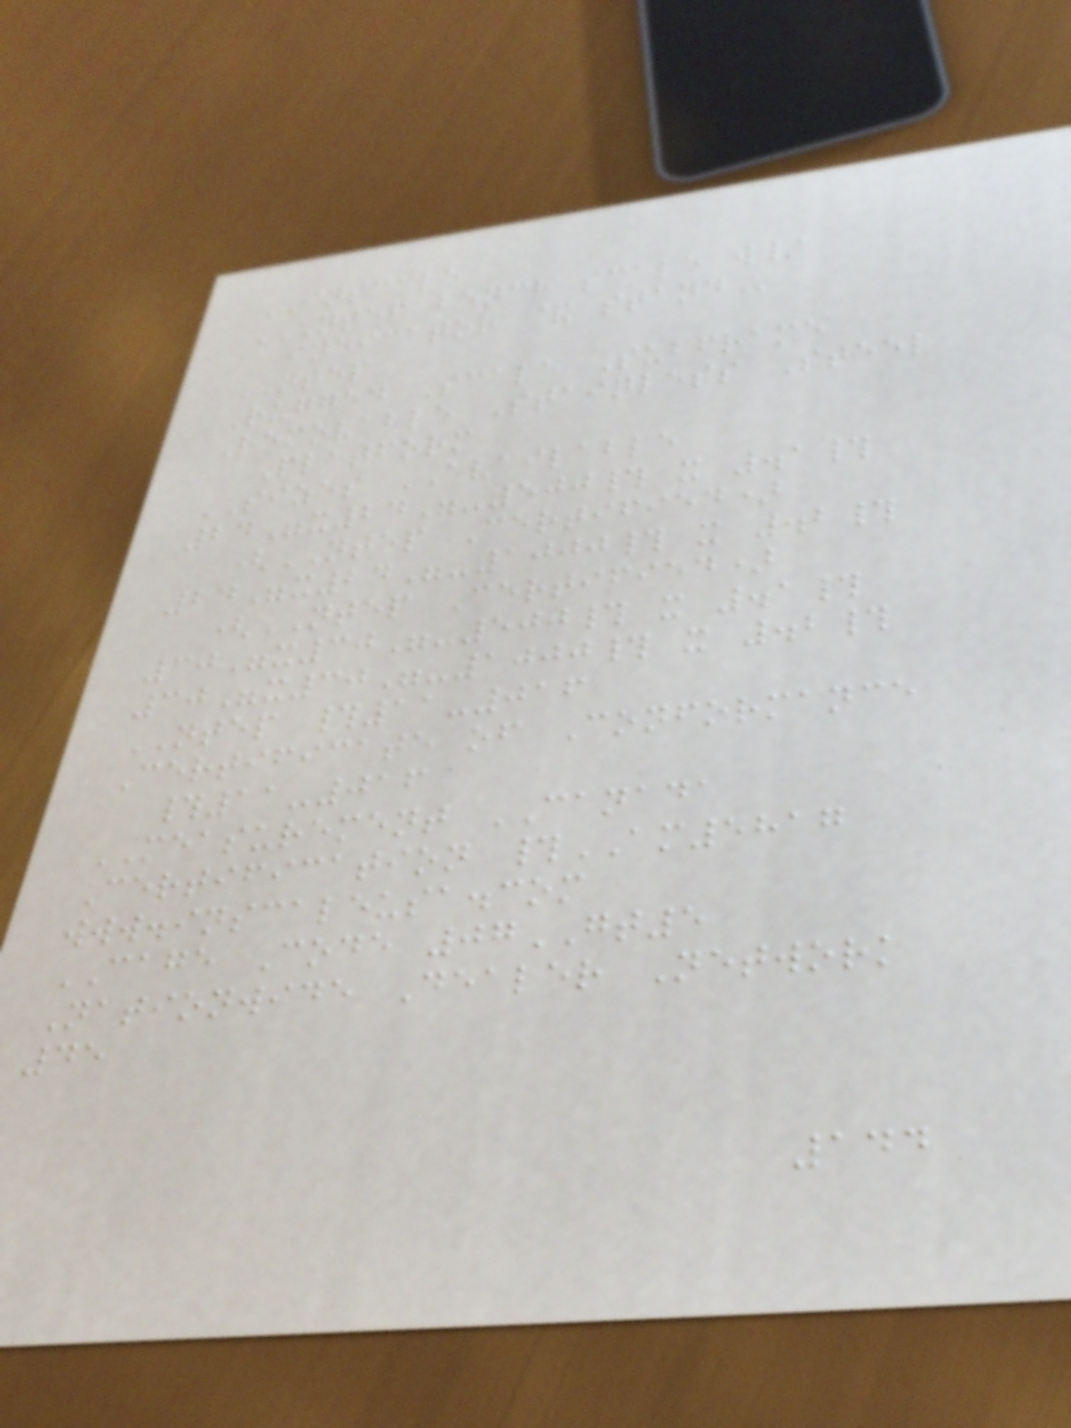INSCALE
NTEP BENCH SCALE W/
INDICATOR & STAND
NTEP
Rugged Scale Subframe
Removable Stainless Steel
Platform
SIZES AVAILABLE
24"x24"-500# x .1#
(NTEP Certified)
24"x24"-1000# x .2#
(NTEP Certified)
30"x30"-500# x .1#
30"x30"-1000# x .2#
NTEP #11-016
Certificate of Conformance
#11-016
MEASUREMENT CANADA
Certification #AM5817
www.inscaleusa.com
CAGE Code 07GT5
Nationwide Dealer Network
45
144
